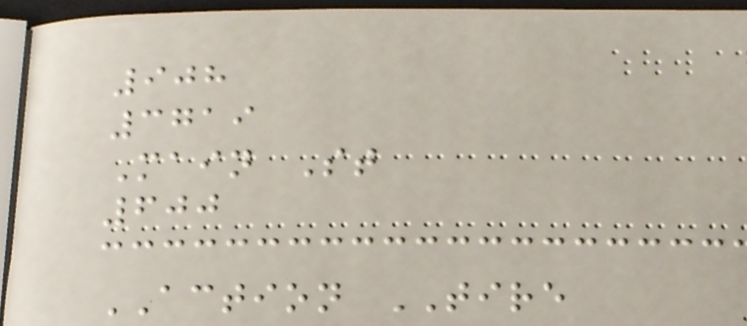908
3719
Main St
600
ACTION TIRE
